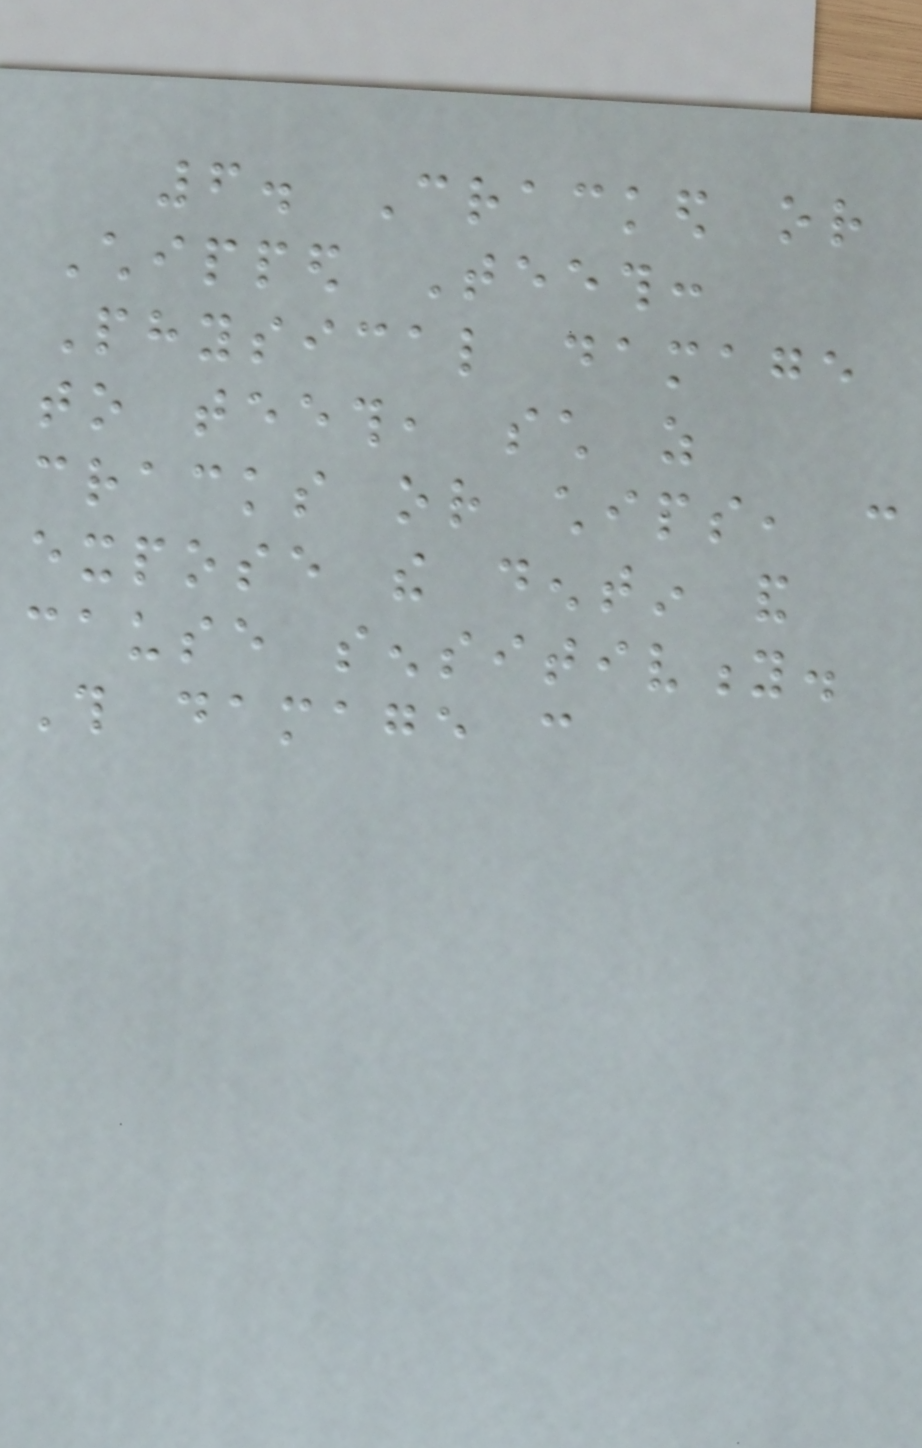6. Cracked or
Chipped Teeth:
Physical damage
to teeth, such as
cracks or chips, can
expose the dentin and
cause sensitivity.
This damage can
